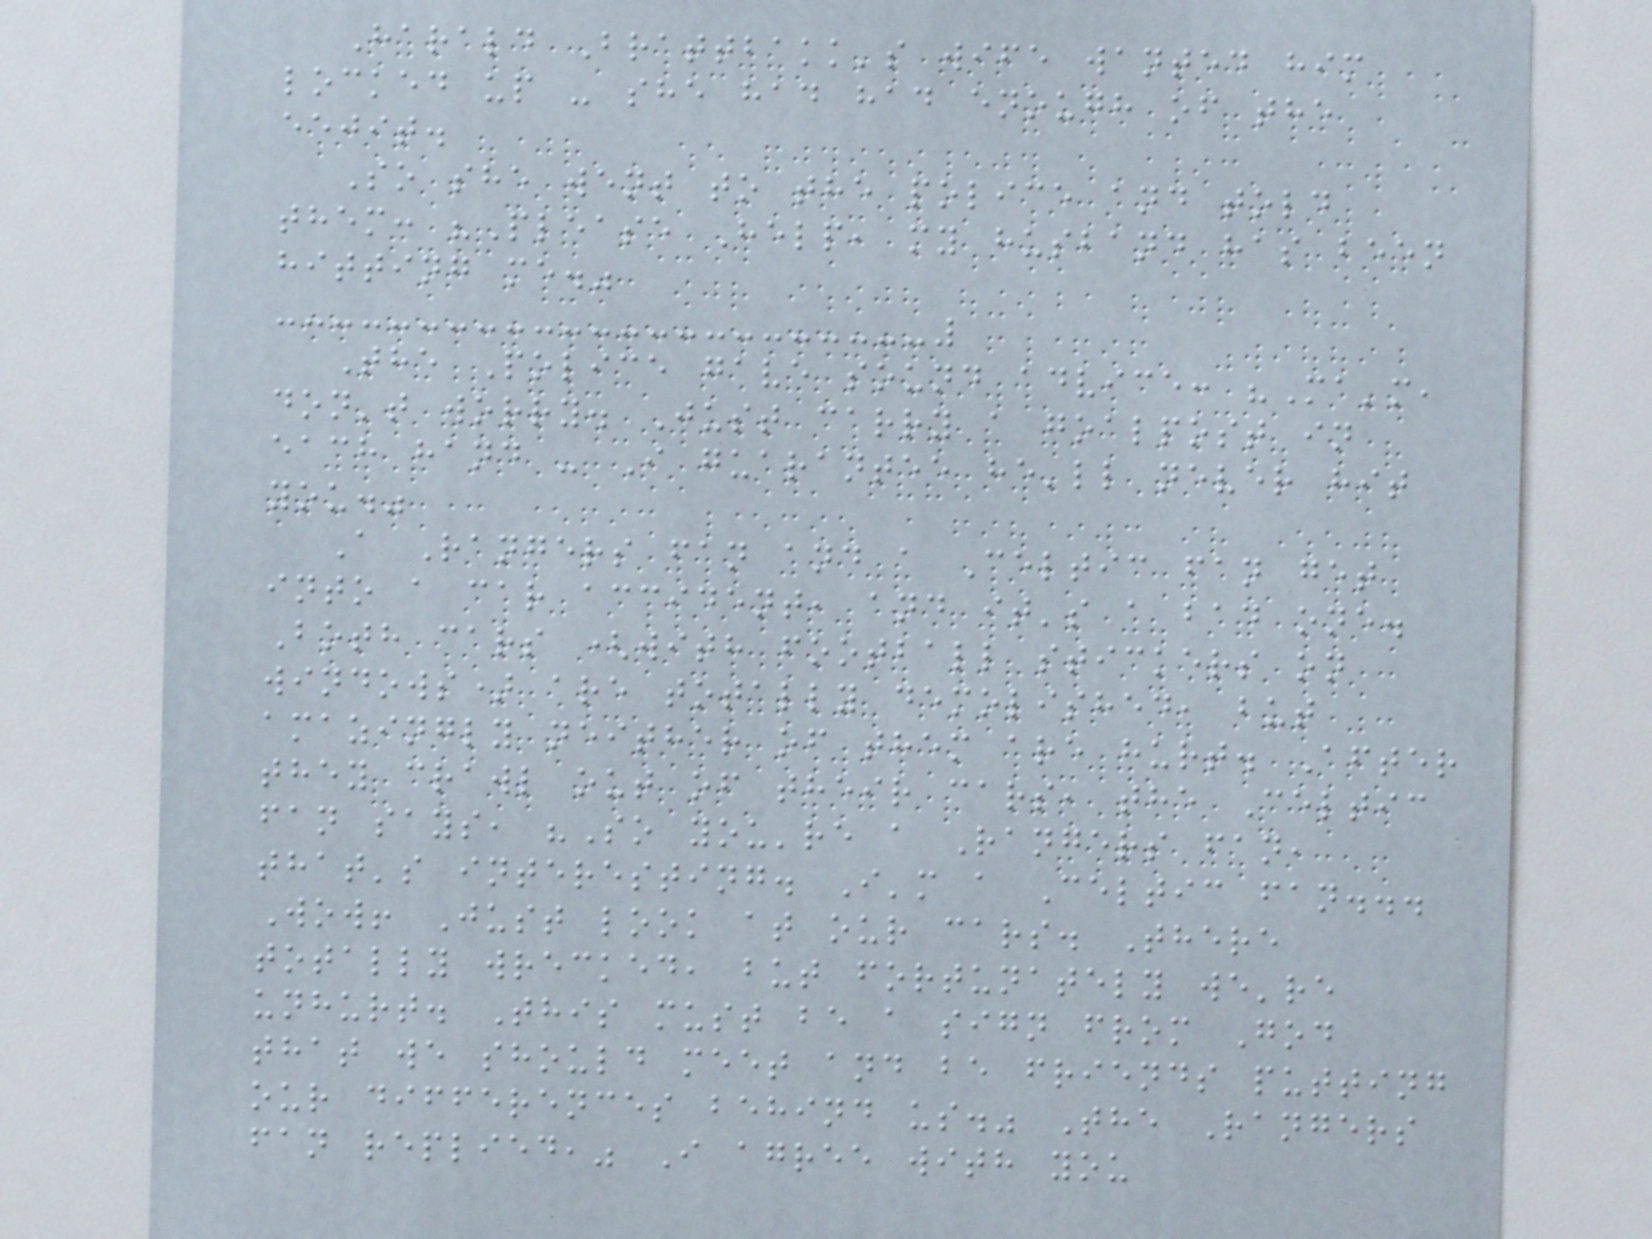Harald Brattbakk's wife wanted him
locked up - she had had enough of the
eejit.
So she went to the police and told
them: "Please Help, my husband has been
hitting me."
The Police gave sound advice: "Ma'm,
don't worry. Just carry a goalpost in
each hand - I guarantee he'll never hit
you."
A Rangers fan and a Celtic fan get
into a car accident, and it's a bad one.
Both cars (with football stickers on
windows) are totally demolished, but
amazingly neither of them are hurt. After
they crawl out of their cars, the Celtic
fan says, "So you're a Rangers fan,
that's interesting. I'm a Celtic fan...
Wow! Just look at our cars. There
totally wrecked, but fortunately we're
unhurt. This must be a sign from God
that we should meet and be friends putting
our differences behind us." The Rangers
fan replied," I agree with you
